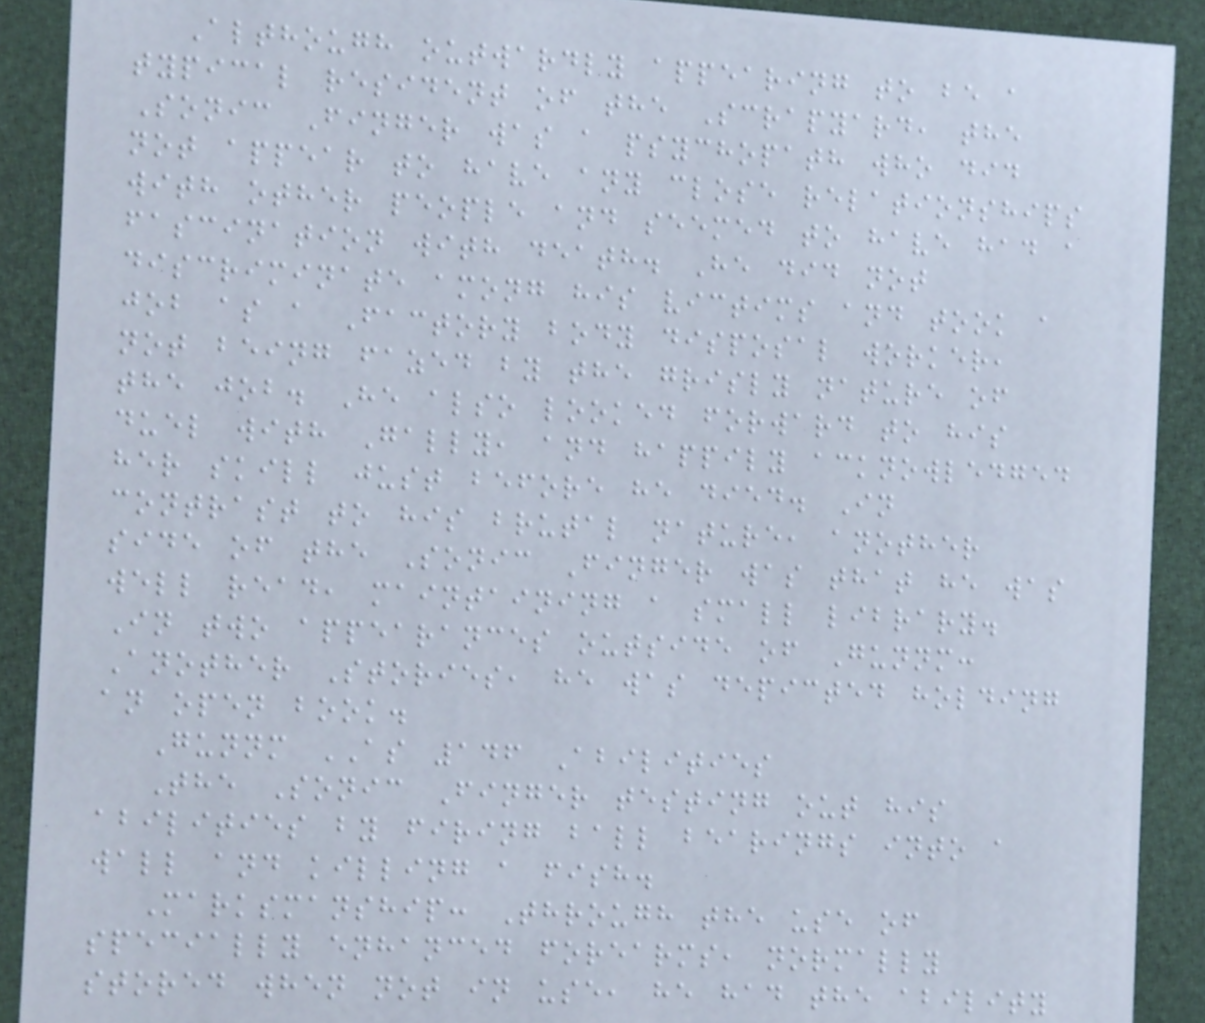Although outwardly appearing to be a
typical resident of the Scrapyard, the
Sonic Finger was a psychopath who did
not appear to have any close relationships
with other people and seemed to have had a
fascination with death. He did not
discriminate among his victims and took a
job as a Factory body disposal worker,
not being fazed by the grisly nature of
the job. He also looked forward to his
duel with Gally, and happily acknowledged
her skill just before he died. In
contrast to his brutal nature, another
side of the Sonic Finger was that he was
well read, maintaining a small library.
In two appearances outside of Gunnm:
Another Stories, he was depicted holding
an open book.
Gunnm AS 146 Abilities
The Sonic Finger testing out his
abilities by firing ball bearings into a
wall and killing a fish.
Marksmanship: Through the use of
specially enhanced forearms, normally
stored when not in use, he had the ability
